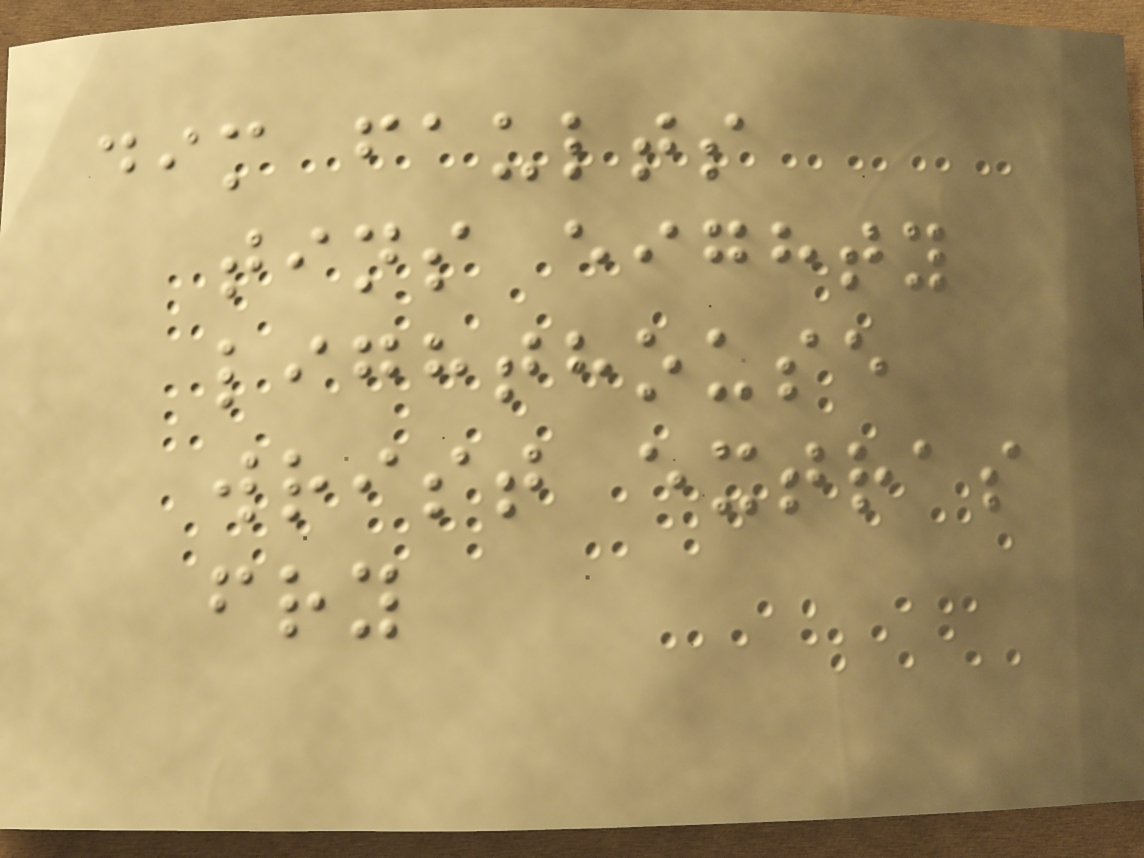dim faults
tins eighty
lighthouse
wrist extras
fry
